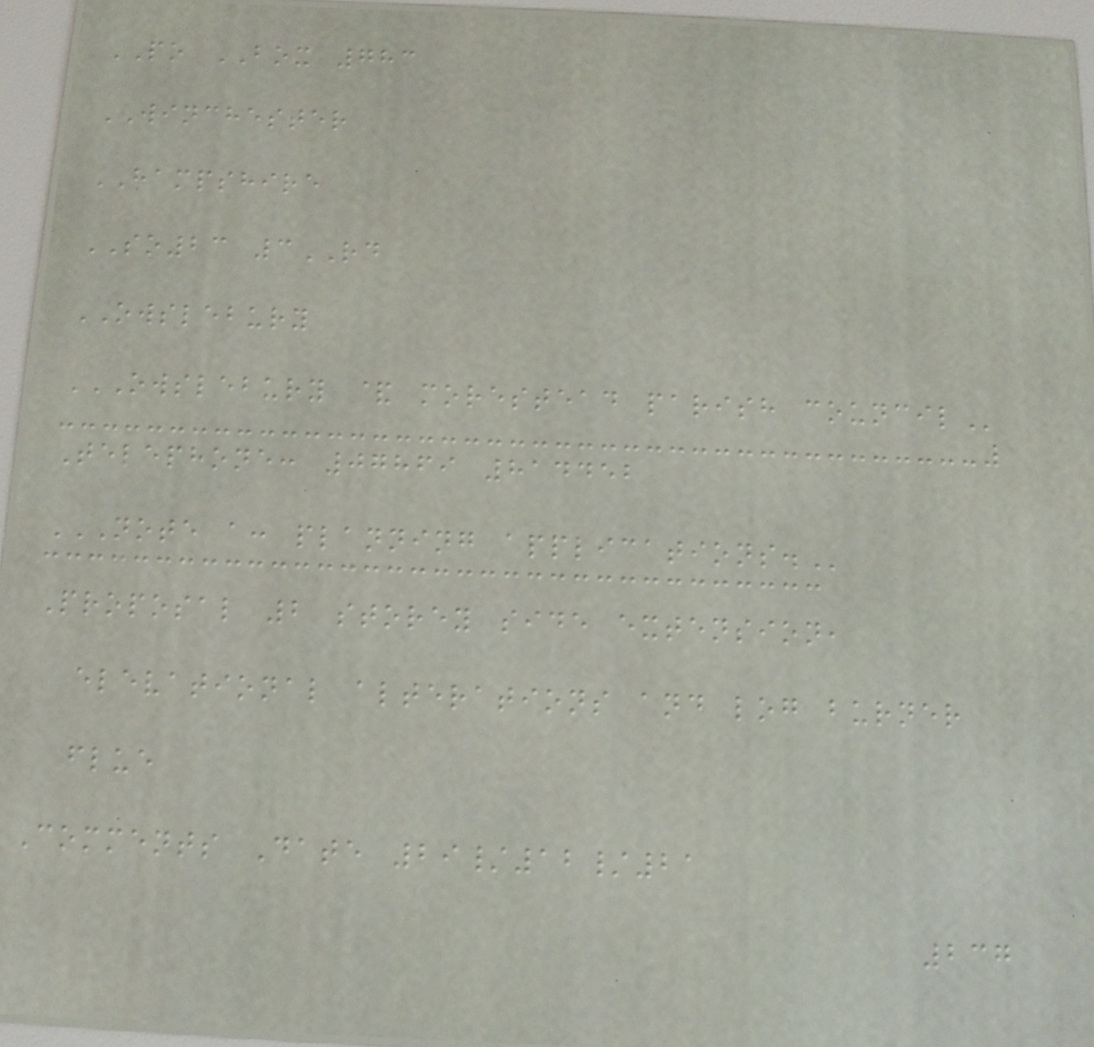PO BOX 783
WINCHESTER
HAMPSHIRE
SO23 3RD
OWSLEBURY
OWSLEBURY & MORESTEAD PARISH COUNCIL
Telephone: 07869 814452
NOTE A: PLANNING APPLICATIONS.
Proposal 2 storey side extension,
elevational alterations and log burner
flue
Comments Date 29/12/21
237
